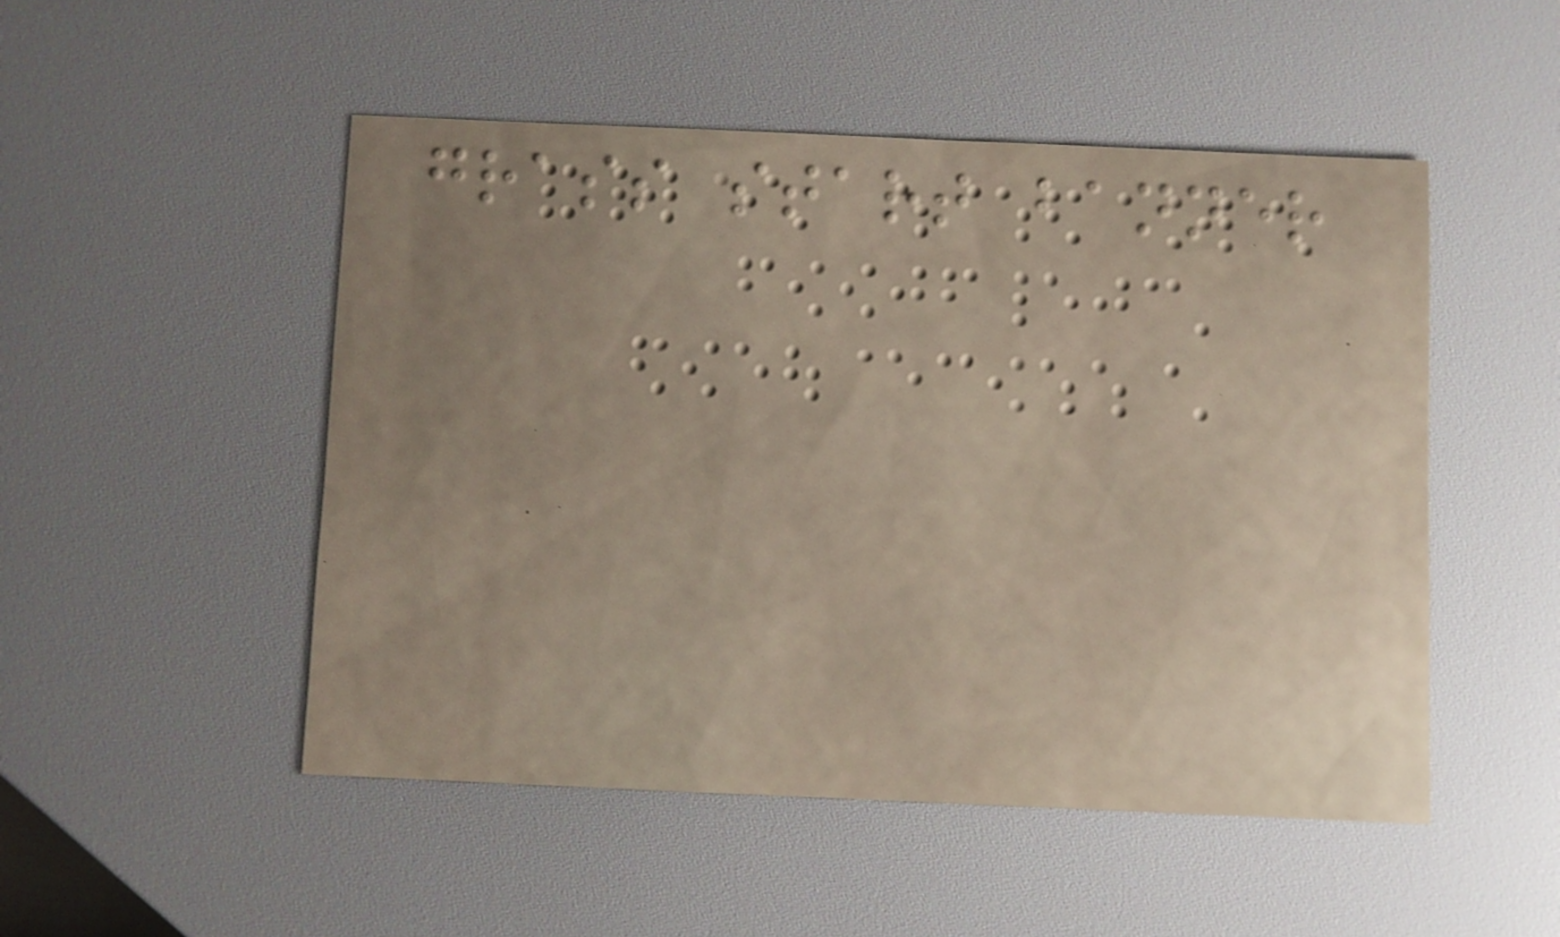grass start banner
